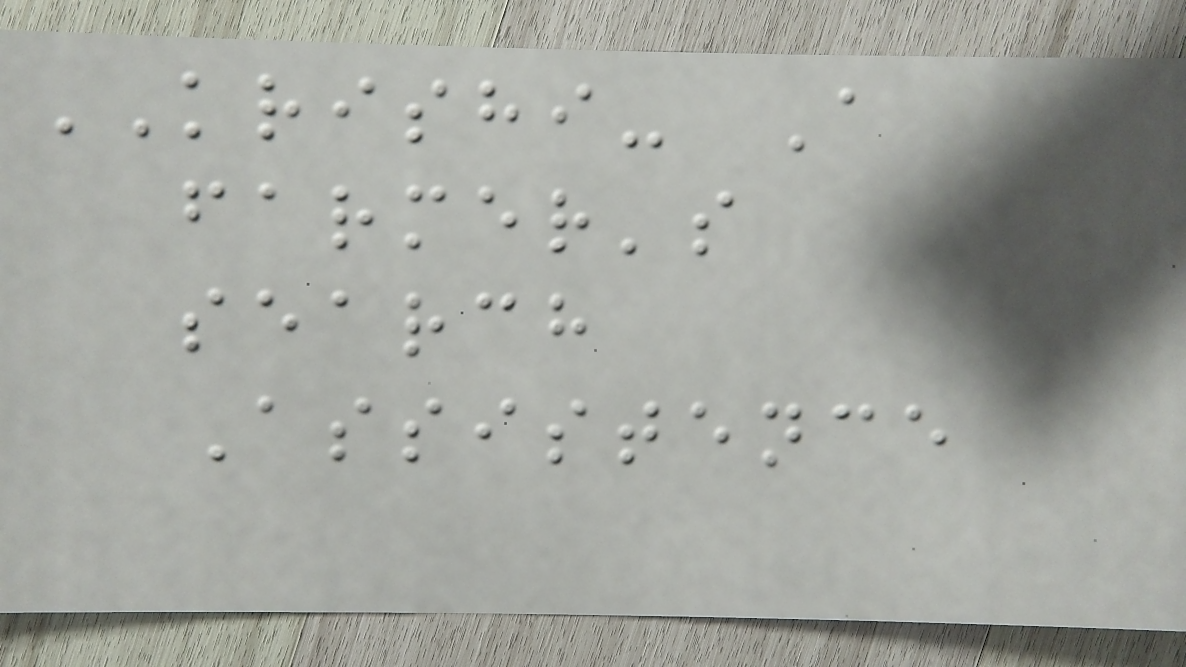KRISHI- A
farmer's
search
Assistence
